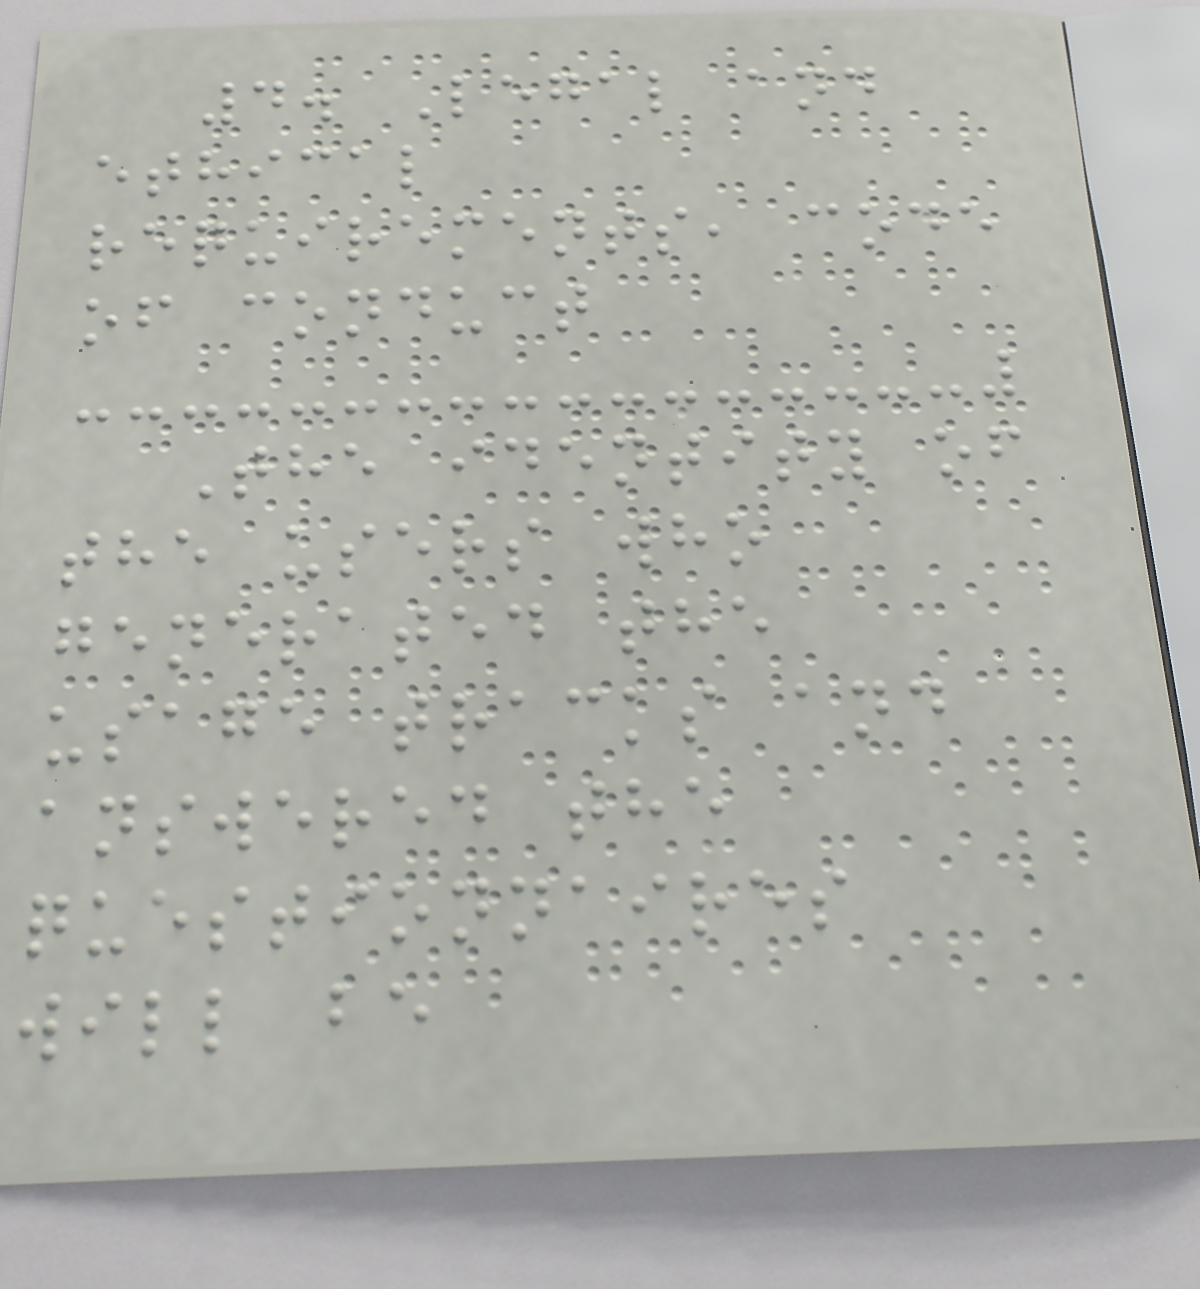4. Legal and
ethical
requirements, code
of conduct
The identity of
the users who
generated the
usage tracks and
answered the
questionnaires
will be
